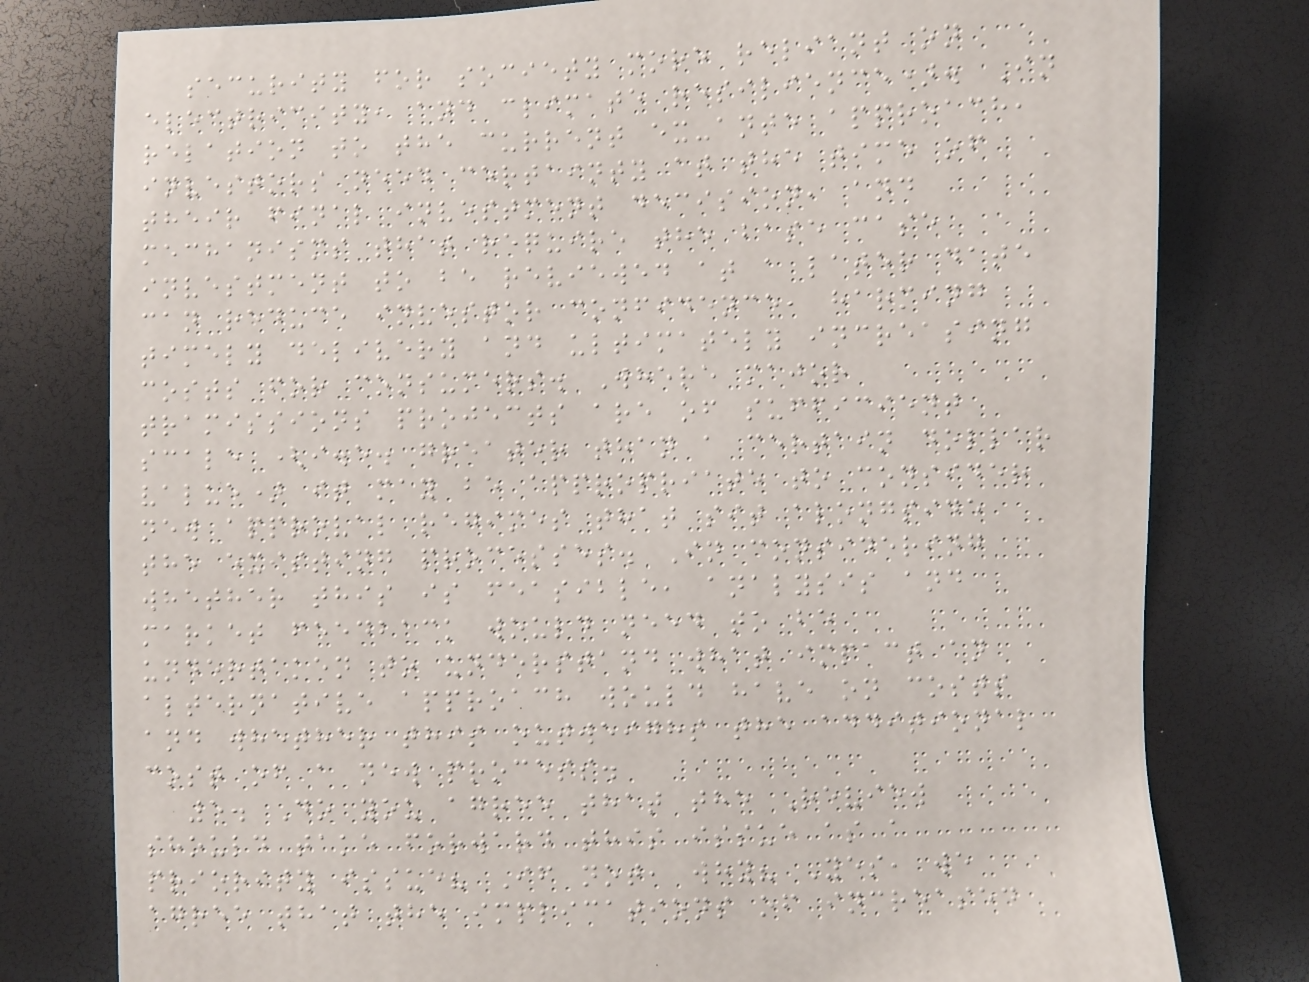security for society more reliant on
electricity, and climate resilience). In
relation to the current ex-ante approach,
investors need certainty at the time of
their final investment decision, and
mechanisms that require the base case
investment to be reviewed at a later date
can reduce investor confidence, harming
timely delivery and ultimately increasing
costs for consumers. Where major
tramissions projects are of sufficient
scale (i.e. greater than a certain dollar
value) it may be appropriate to consider
new approval regimes that sit alongside
the existing processes. In considering
whether this is feasible, analysis and
market feedback would need to be
undertaken to understand what impact an
alternative approach would have on costs
and whether this outweighs the additional
cost of a new process.
5. Do you agree that the Review
should take forward this issue as a
priority issue? If not, why? Yes, we
agree that the implications of increased
